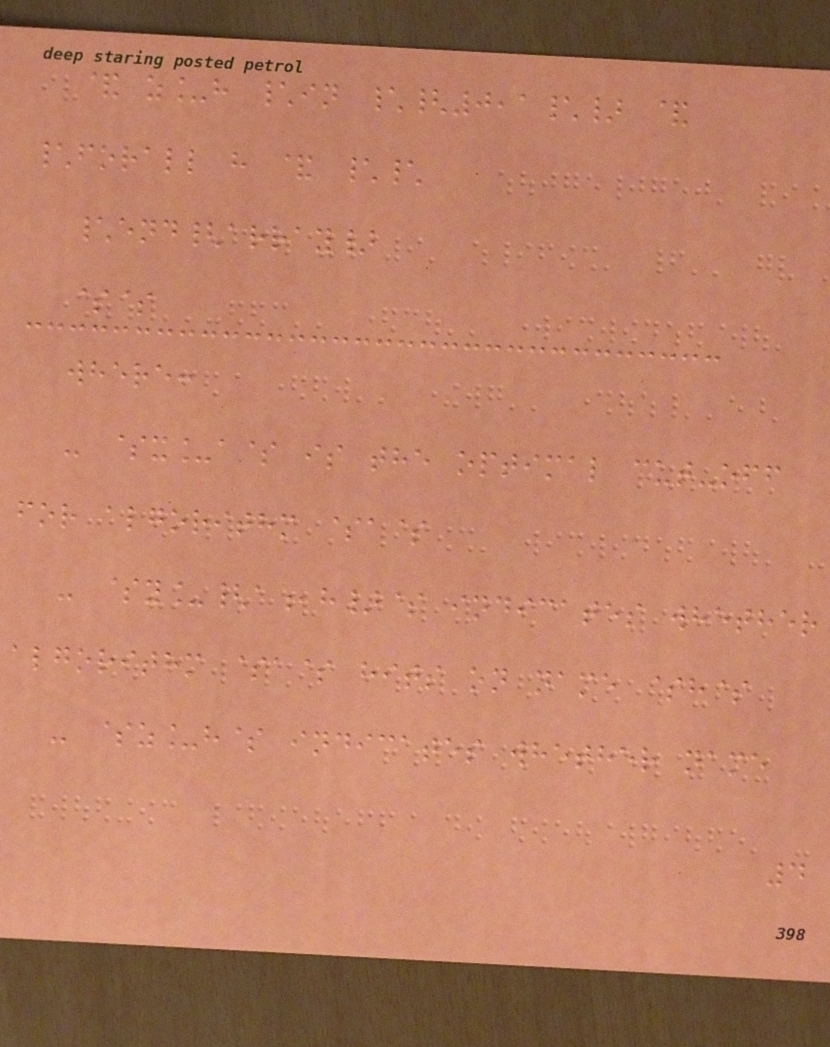& z_h \in \{0,1\} &
\forall h & \\
\end{array}
$$
where:
- $x_a$ is the optimal cut-off
for algorithm $a$
- $y_{a,h}$ indicates whether
algorithm $a$ hits on name $h$
- $z_h$ indicates whether name
4
